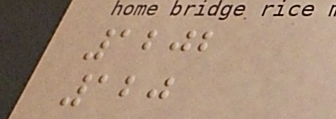1202
120
